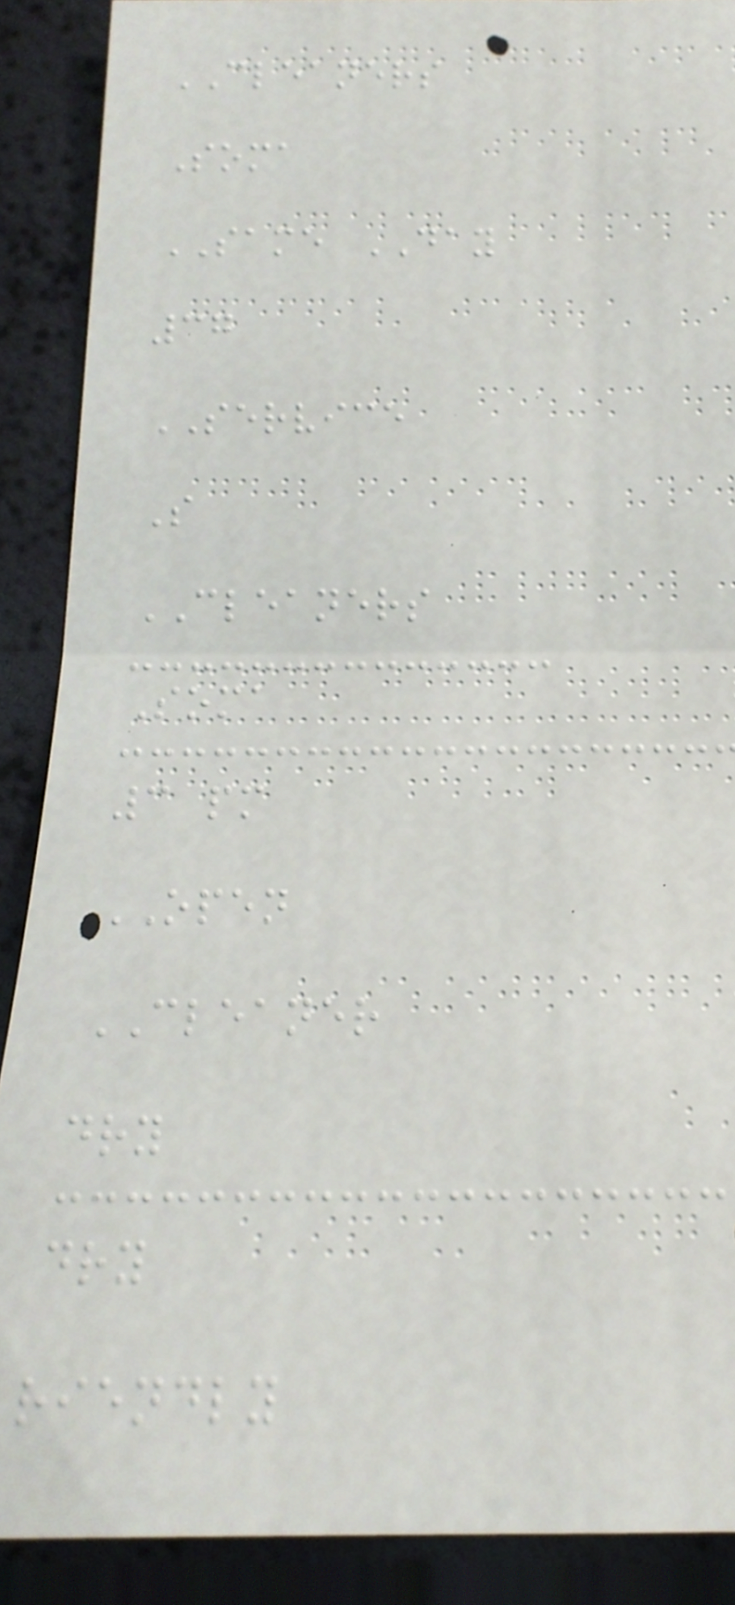CLEANERS
Soma
SAME DAY
37
SERVICE
S
CLEANERS
Soma
3 pm
OPEN
CLEANER
dry
dry
riendly
